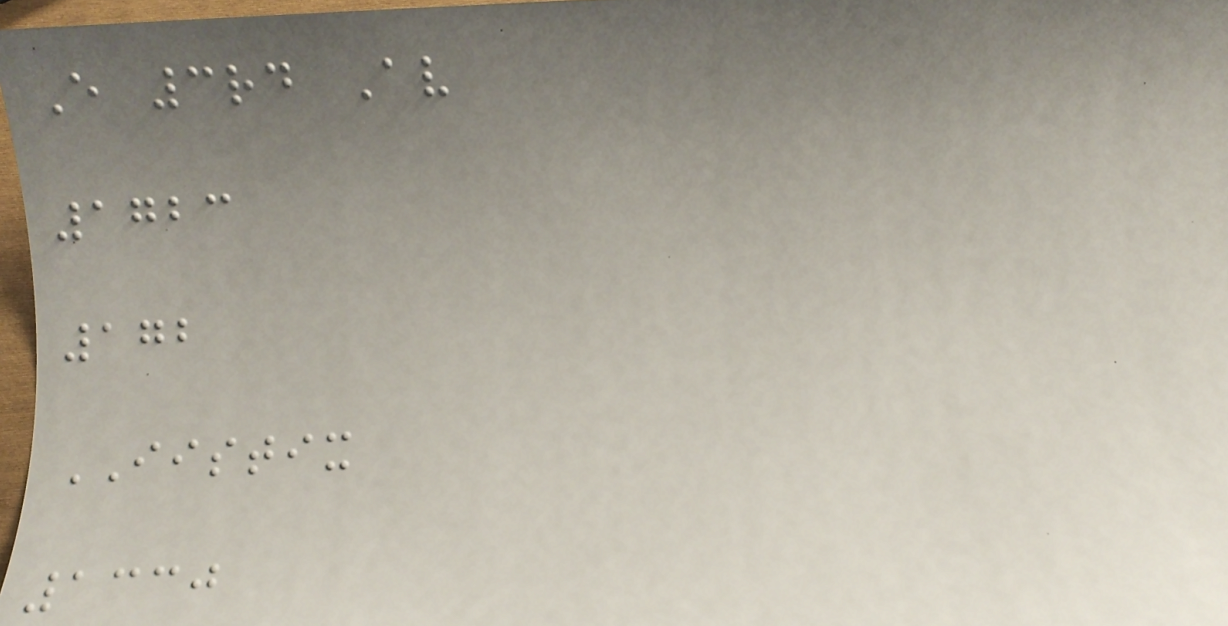E 3rd Av
1723
172
IISTIX
1330
